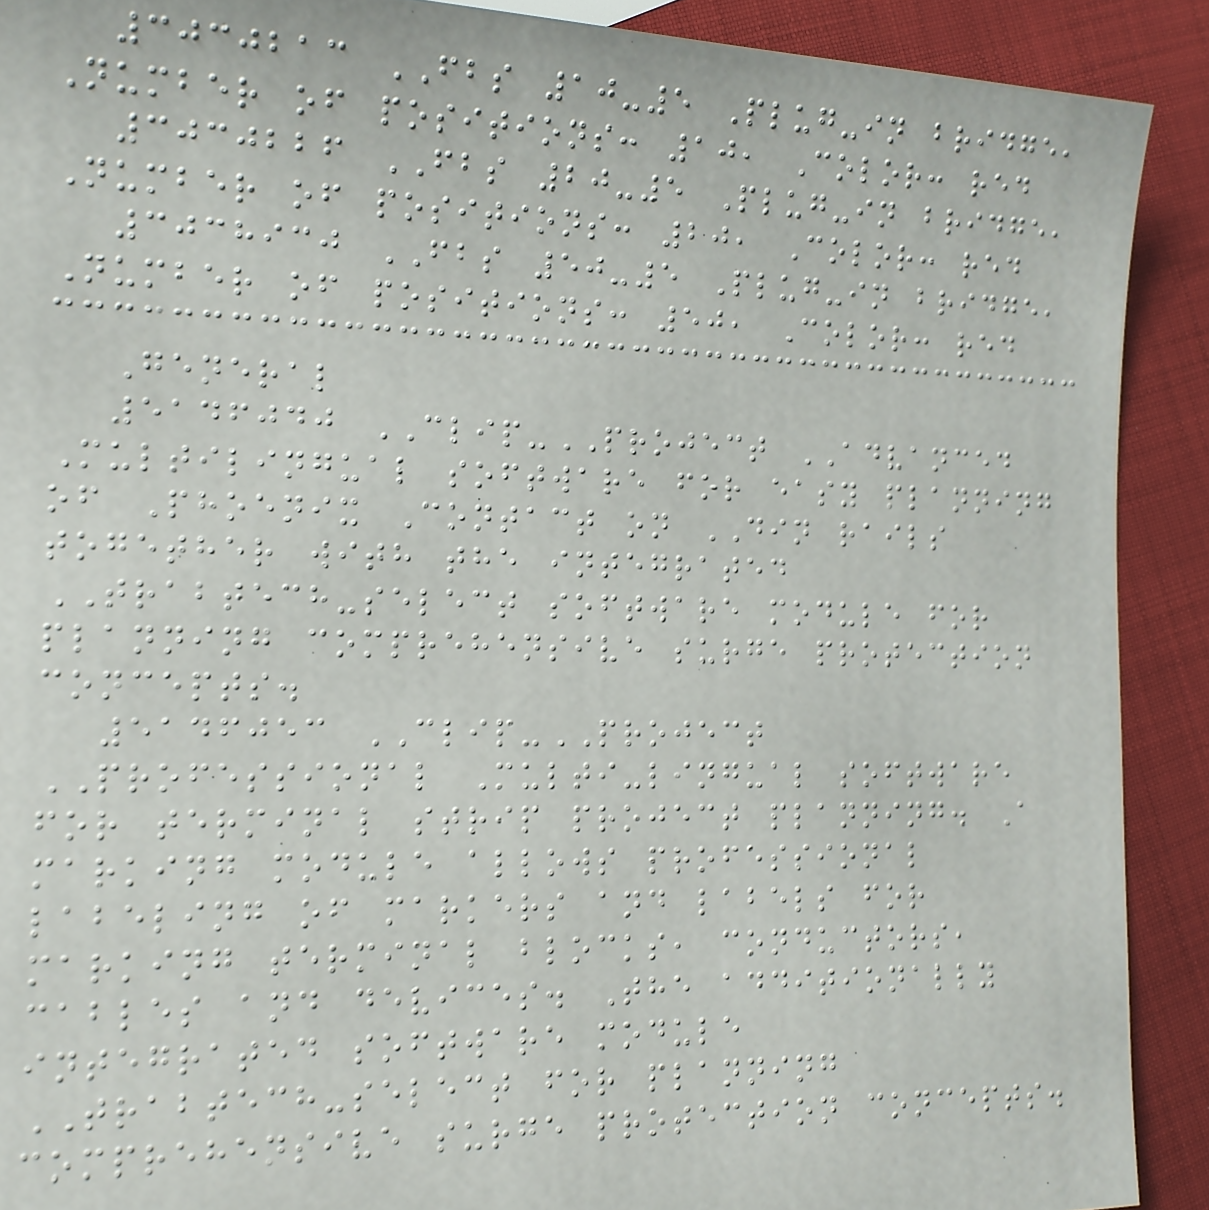3030213 FBS 10-5 Plug-in bridge,
Number of positions: 10, Color: red
3030226 FBS 20-5 Plug-in bridge,
Number of positions: 20, Color: red
3038930 FBS 50-5 Plug-in bridge,
Number of positions: 50, Color: red
General
5146040 CLIP-PROJECT ADVANCED
Multilingual software for easy planning
of Phoenix Contact on DIN rails
together with the integrated
TRABTECH-select software module for
planning comprehensive surge protection
concepts.
5146053 CLIP-PROJECT
PROFESSIONAL Multi-lingual software
for terminal strip project planning. A
marking module allows professional
labeling of markers and labels for
marking terminal blocks, conductors,
cables and devices. The additionally
integrated software module
TRABTECH-select for planning
comprehensive surge protection concepts.
